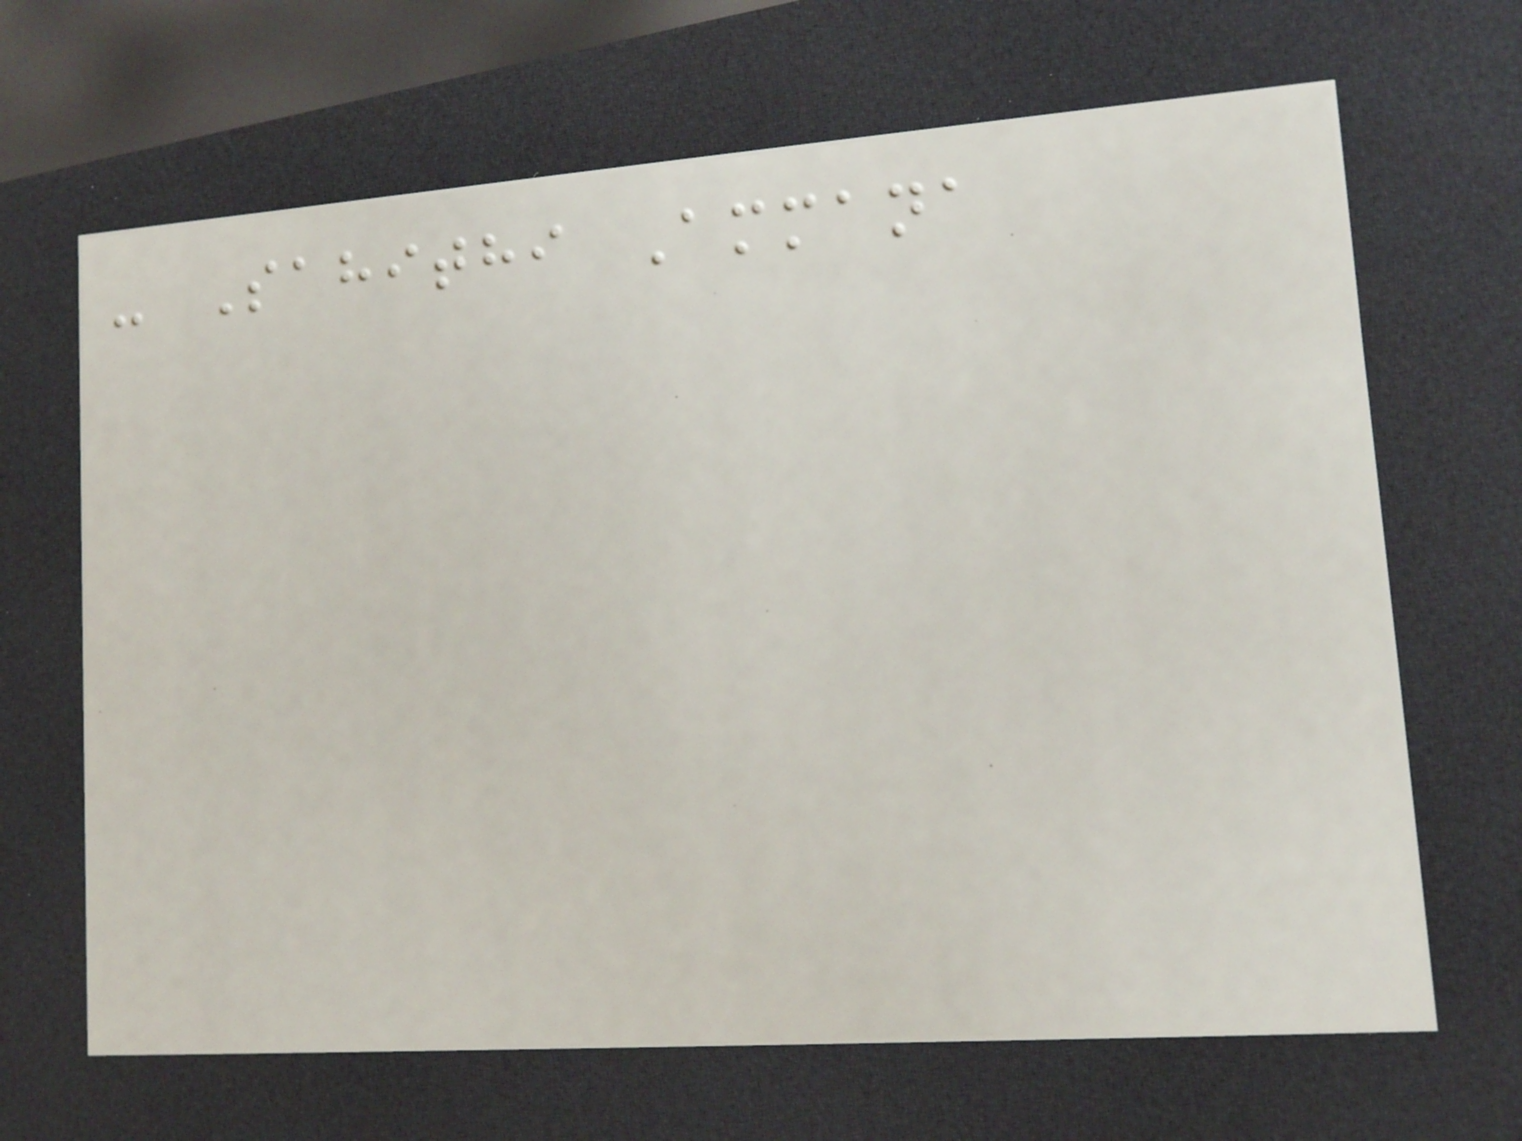- Sahithi Ammana
